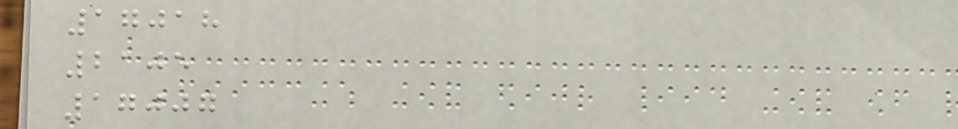17018
2105
17007
